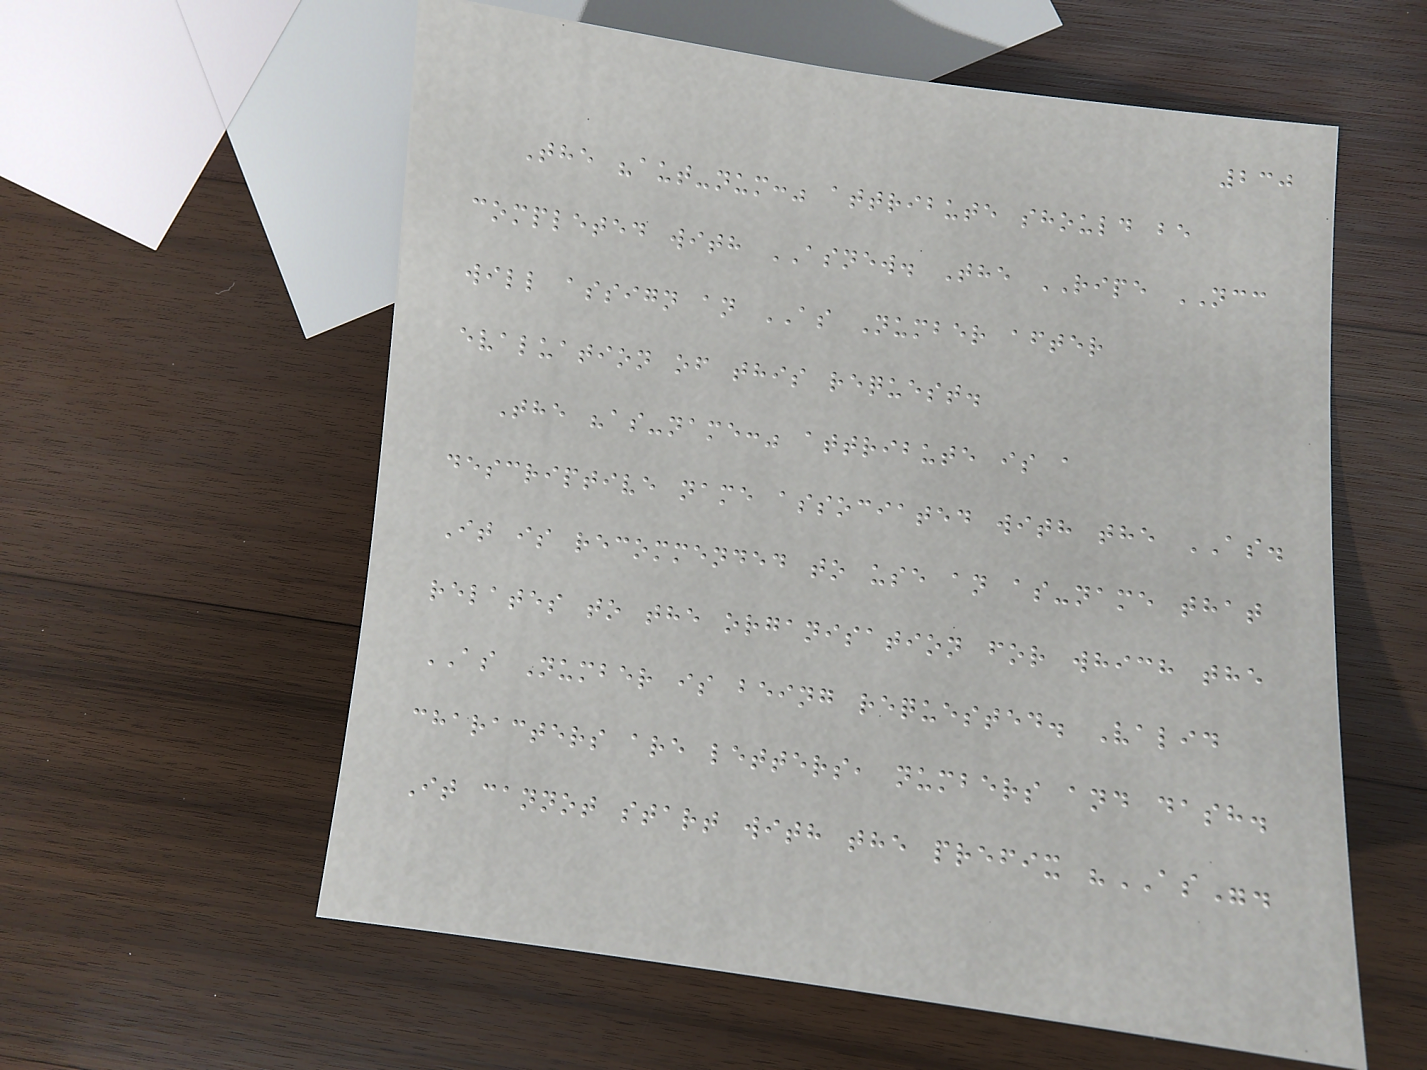230
The "aut-num:" attribute should be
completed with ASNEW. The RIPE NCC
will assign an AS Number after
evaluation of this request.
The "as-name:" attribute is a
descriptive name associated with the AS.
It is recommended to use an as-name that
relates to the organisation for which the
AS Number is being requested. Valid
characters are letters, numbers and dash.
It cannot start with the prefix "AS".
